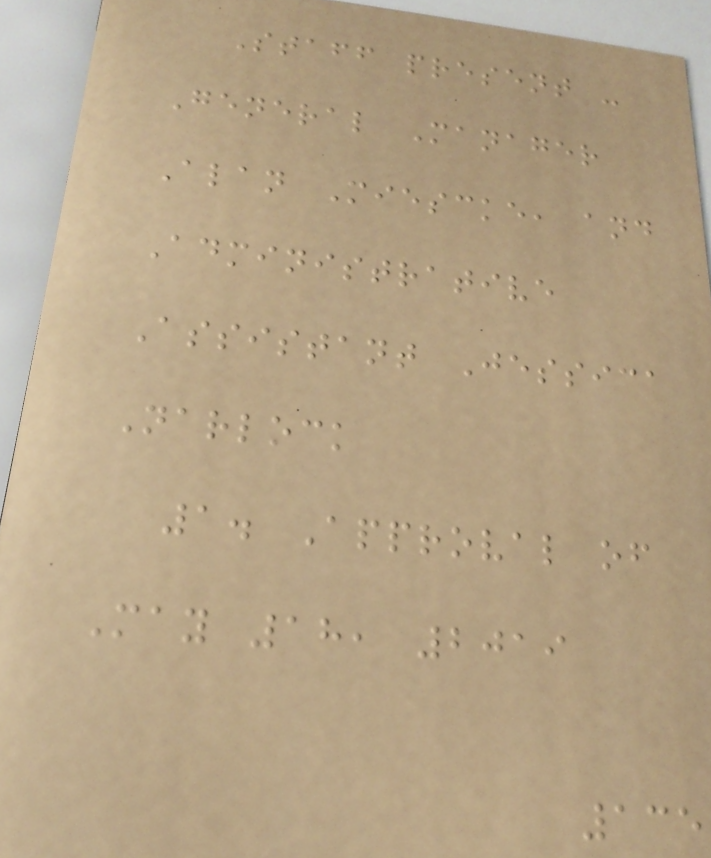Staff present -
General Manager
Alan Miescke, and
Administrative
Assistant Jessica
Narlock
1. Approval of
May 18, 2019
135
